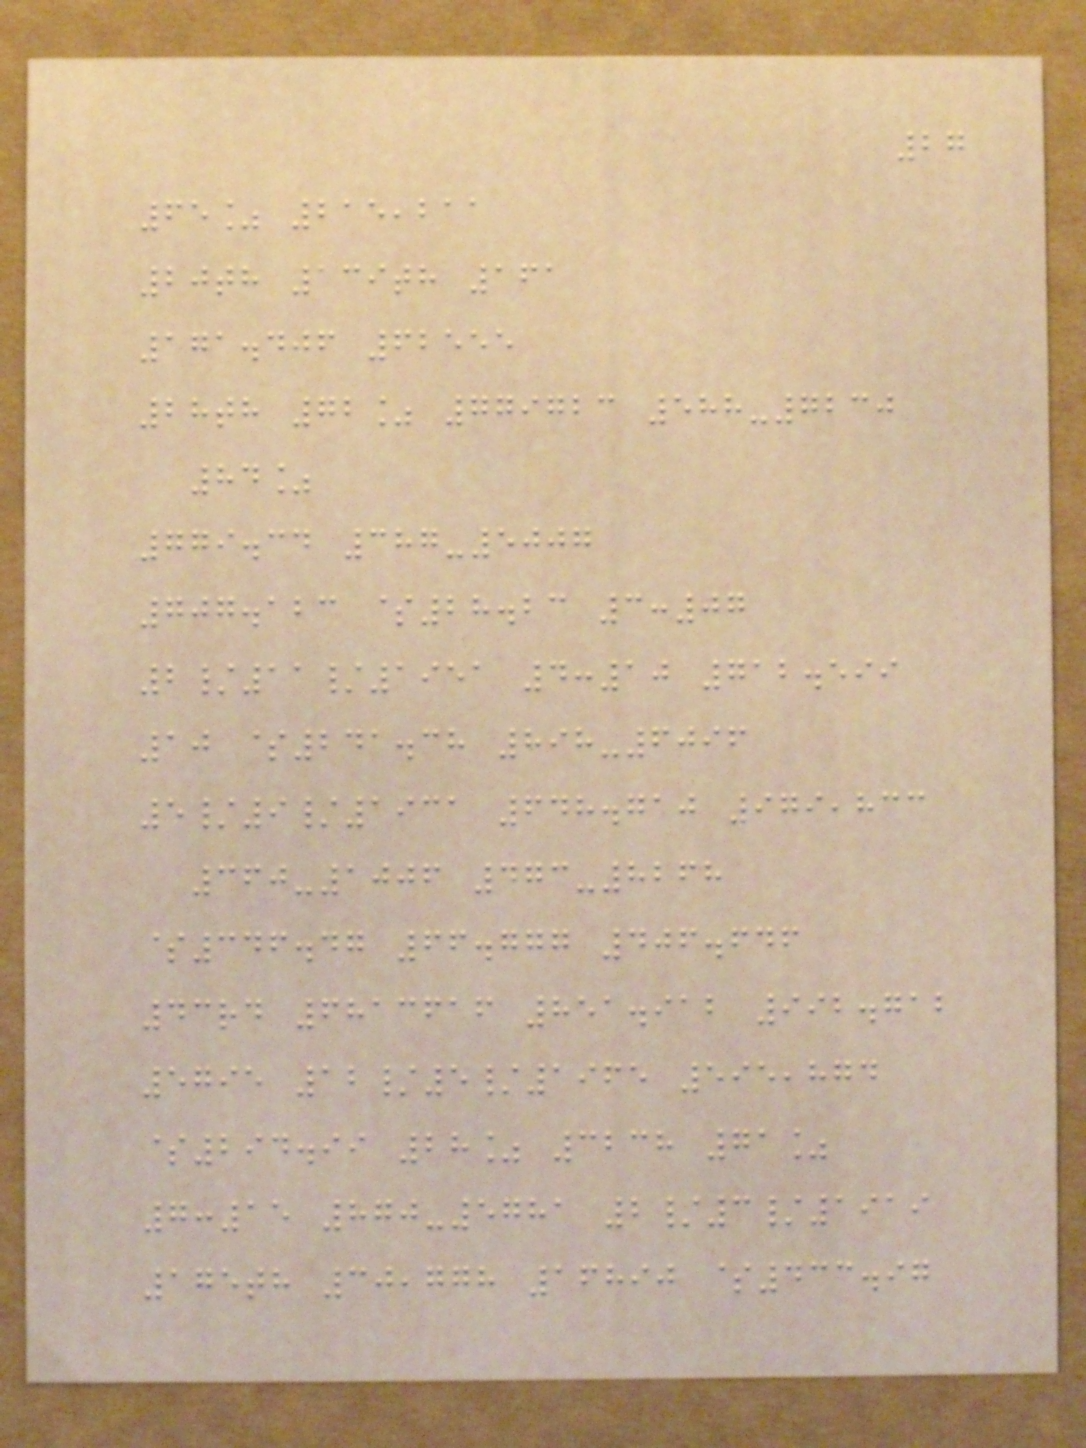27
65% 215,211
20th 139th 161
171.406 62555
28th 72% 779723 588-7230
84%
779.34 387-5007
707.123 $28.23 3:07
2/11/1951 4:10 712.599
10 $241.38 898-6096
5/9/1931 648.710 979,833
360-1006 473-8268
$346.47 66.777 406.646
43rd 6813616 851.912 992.712
5795 12/5/1965 595,874
$294.99 28% 3238 71%
7:15 870-5781 2/3/1919
175th 30,778 16890 $433.97
